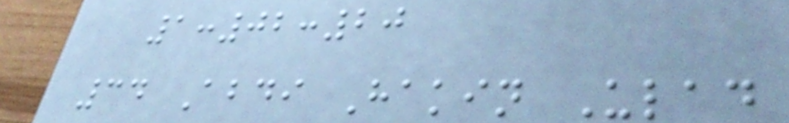1:02:20
34 Abdi Hakin Ulad
